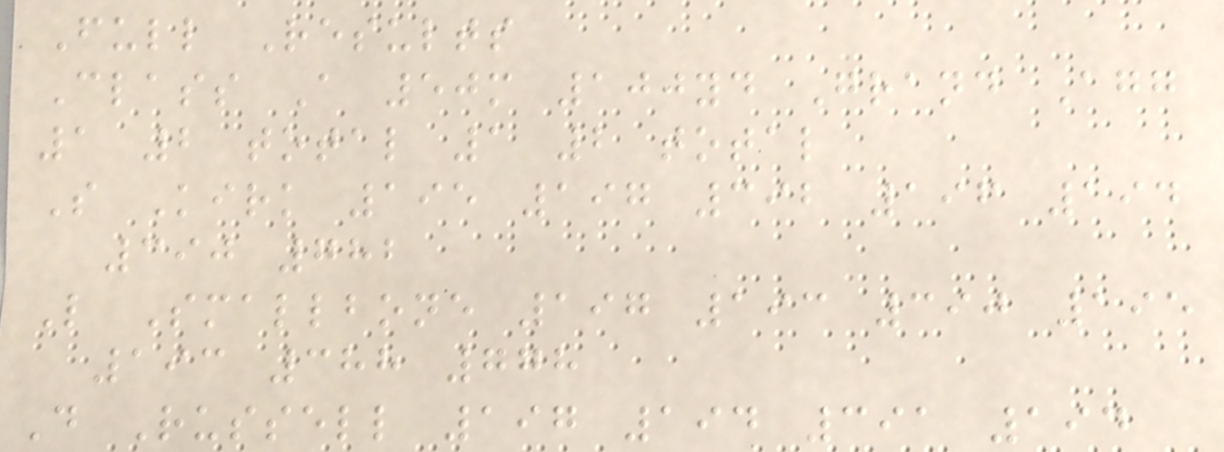Full Results
Class A 50m 100yd Grand Agg
1 2 total 1 2 total
S Kirk 195 197 392 196 194
390 782
L Smallbone 197 193 390 195
193 388 778
D Russell 197 194 391 194
